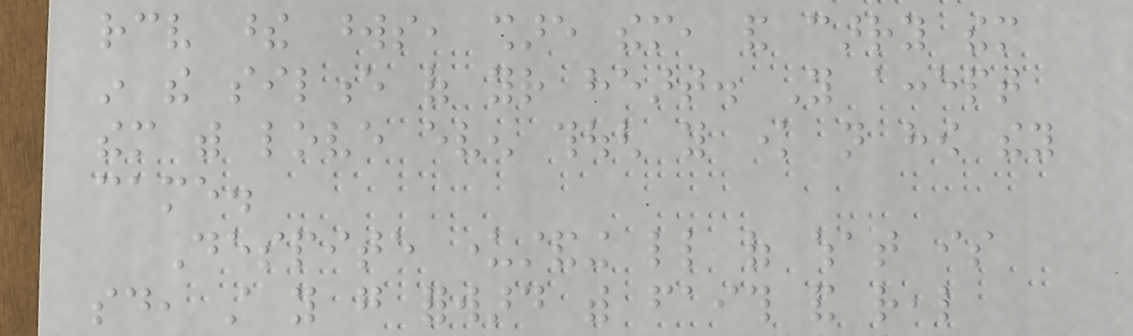receive these words, share them, and carry them
in the silence of your heart. You accept
them with love even though you know not how they
came.
Despite understanding little of what is
said, still you go forward with faith and real
